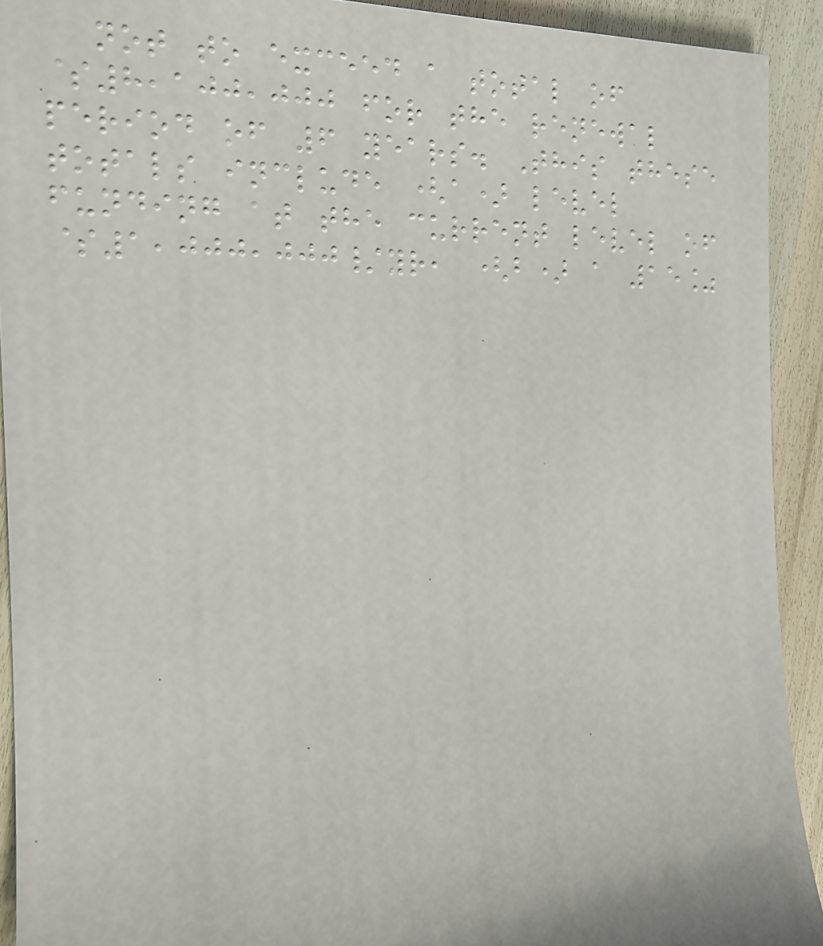not to exceed a total of
$8,100,000 for the renewal
period of 6 years. This these
totals include (a) level
funding at the current level of
$1,000,000/yr, (b) a 15%
